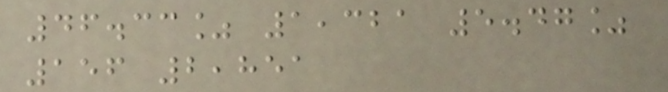46.33% 1,321 5.47%
156 2,851
